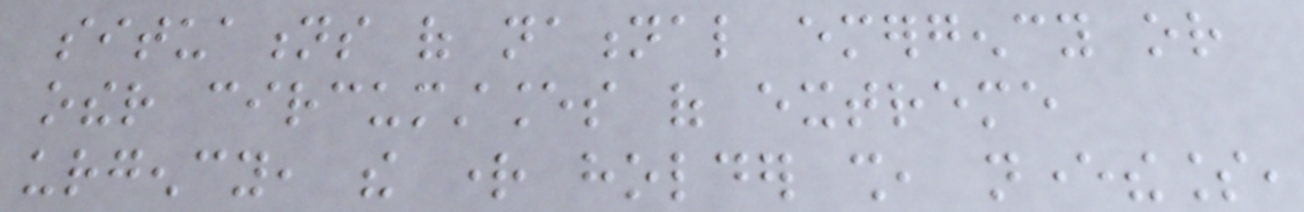situations of national emergency or
other circumstances of extreme
urgency, the right holder shall, nevertheless,
